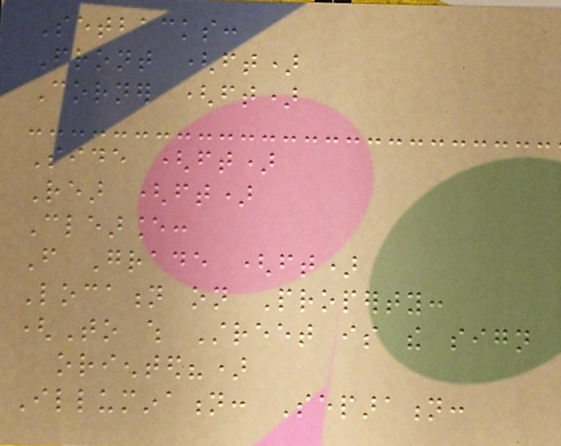Setbacks:
Front (ft)
Corner (ft)
Side (ft)
Rear (ft)
Clearance:
From Grade (ft)
Location on Property:
(To which Street is the sign
oriented?)
Illumination: Separation:
